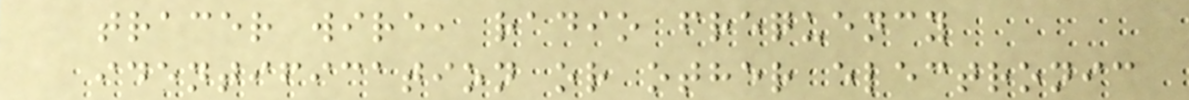tracer wire, radio frequency
identification or other electronic
